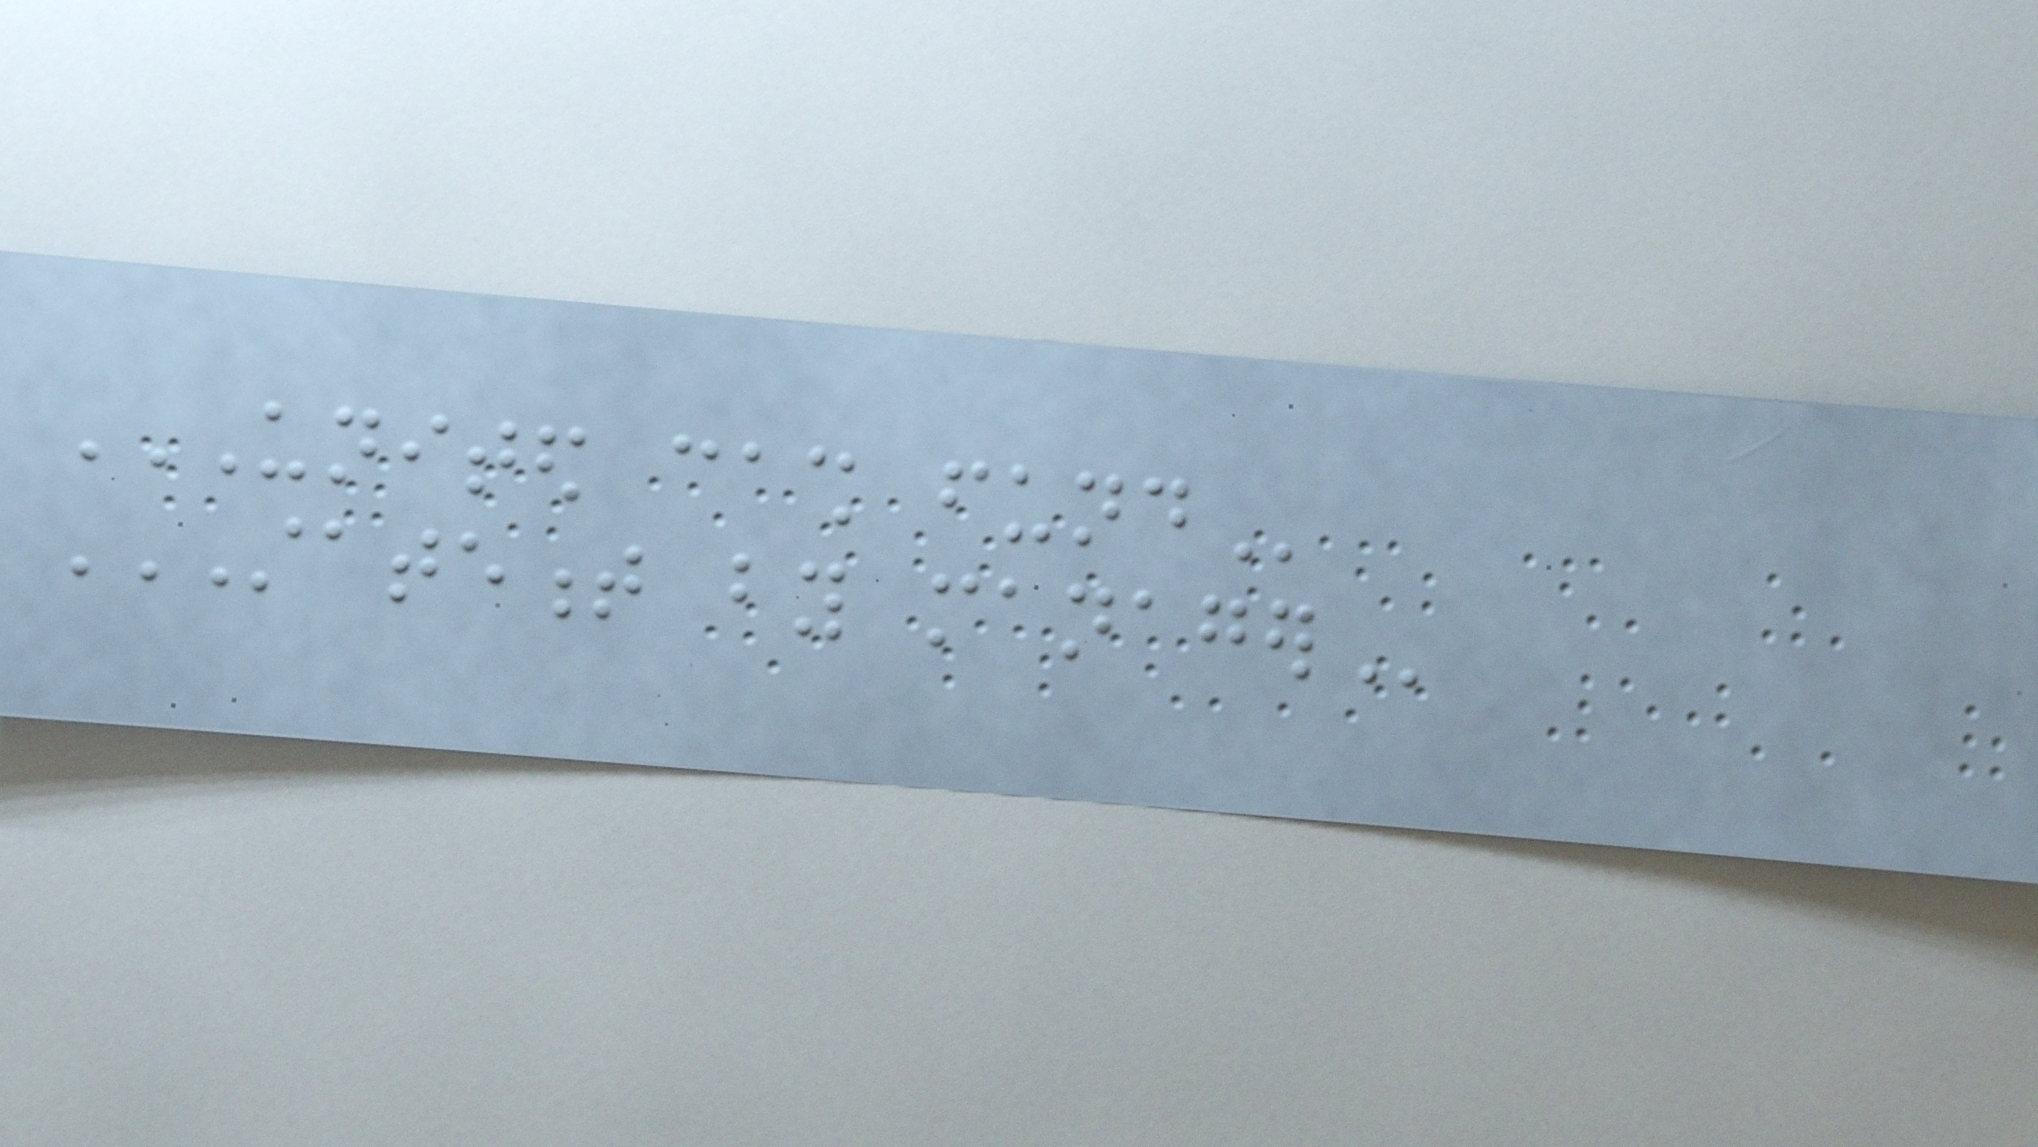UNITED CASH FUND
STATEMENT BY MANAGER
